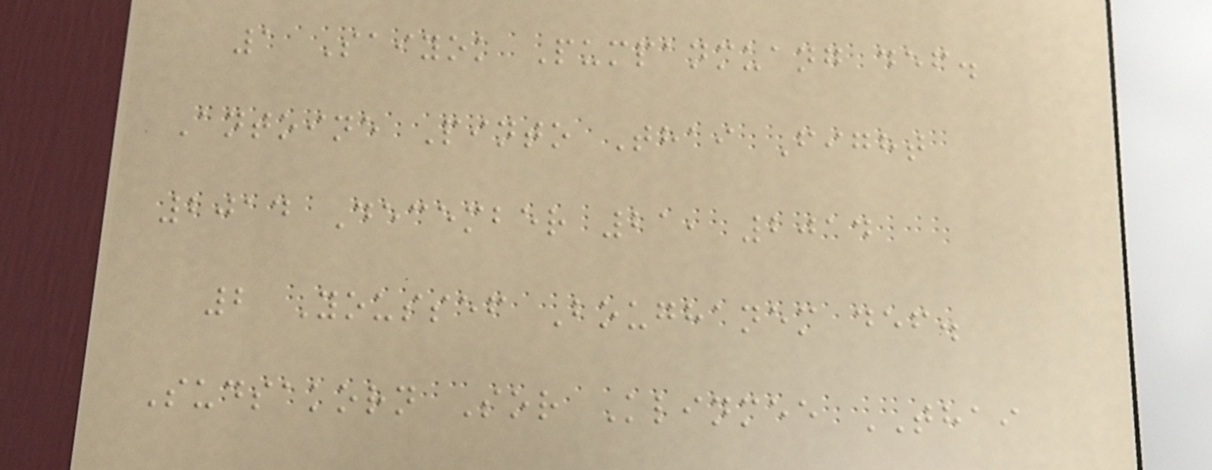1 Saiyok Pumpanmuang def.
Antoine Pinto Thai Fight
2014 December 21, 2014
2 Youssef Boughanem def.
Sudsakorn Sor Klinmee THAI
